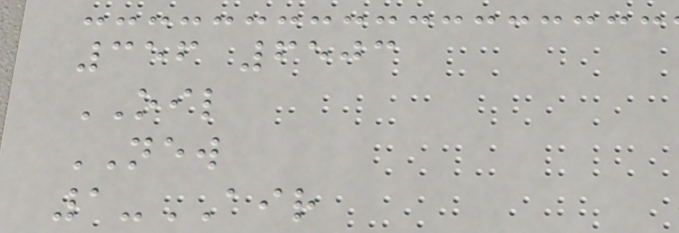356 6503
OIL
NEW
1-AIR
